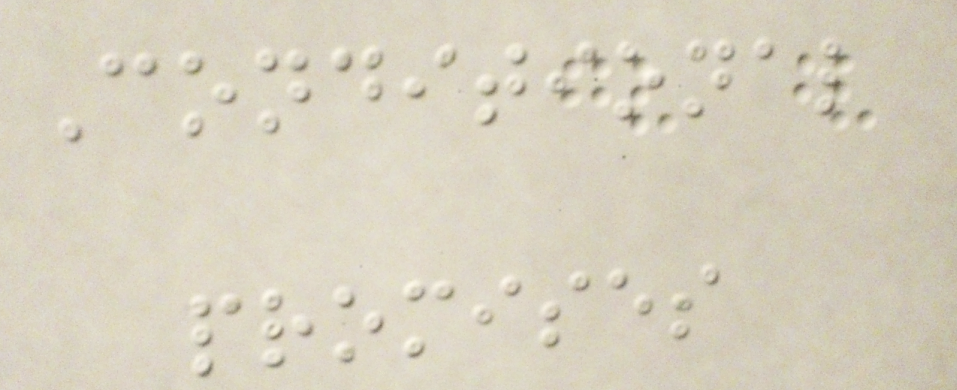Conditional
promises
